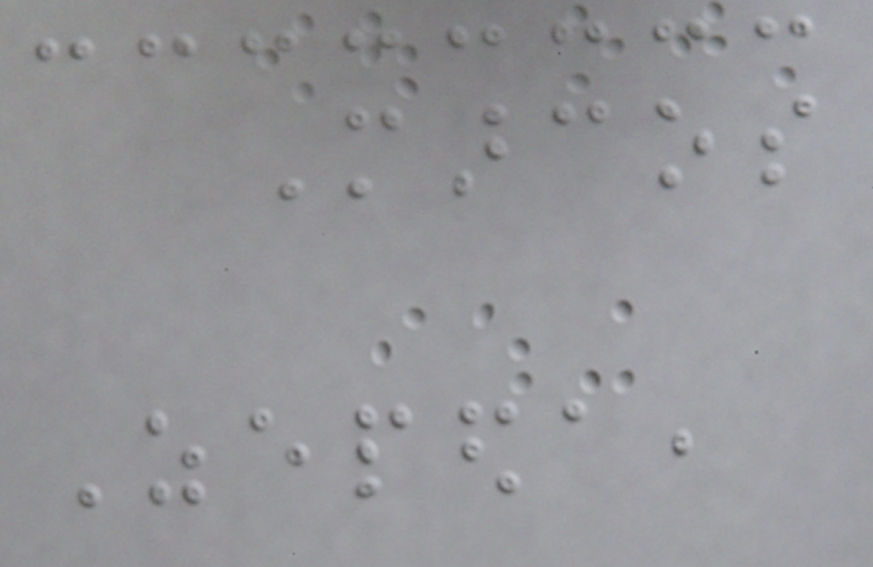Marcos
Zepeda,
